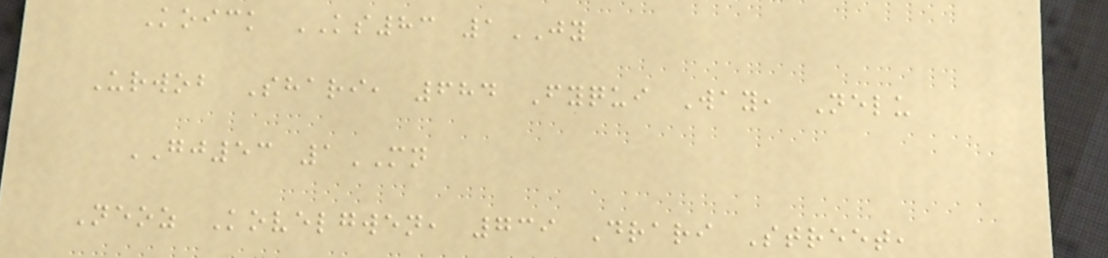Koick KS83 1JY
Urwob Shari, 684 Fyqui Way, Nelu
GJ53 1MN
Neoz Kovelgwen, 739 Drari Street,
